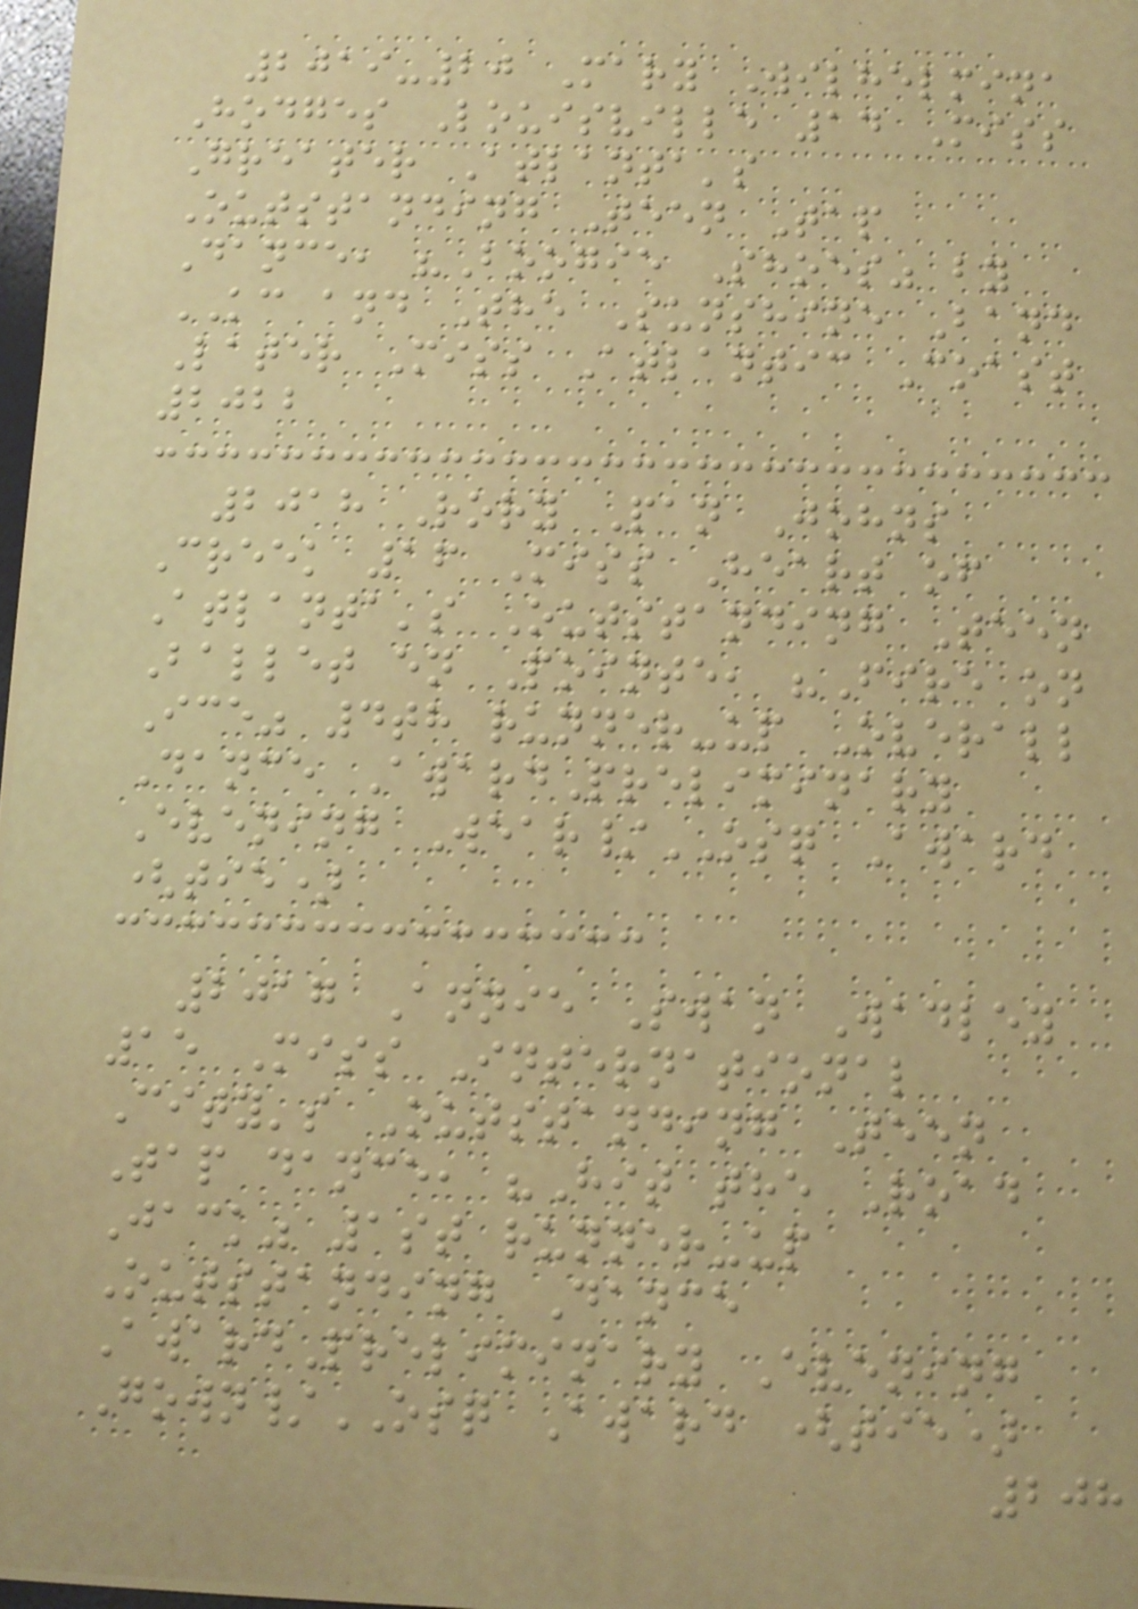2019-20 Mary Wilhelmina
Hodges Louisville 14 Miss
Greater Atlanta's
Outstanding Teen Tap
Dance, "Boogie Shoes" by
KC and The Sunshine Band
Later Miss Atlantic Coast
2022
2018 Rory Pan Johns
Creek 16 Miss Heart of
Atlanta's Outstanding Teen
Ballet en Pointe, "Fire on
Ice" 4th runner-up Overall
Dance AwardPreliminary
Evening Wear/OSQ Award
(tie)
2017 Annie Swan Wadley
15 Miss International
City's Outstanding Teen
Tap dance, "Hit the Road
Jack" 1st runner-up
Outstanding Dance
AwardPreliminary Evening
Gown/OSQ Award (tie)
208
